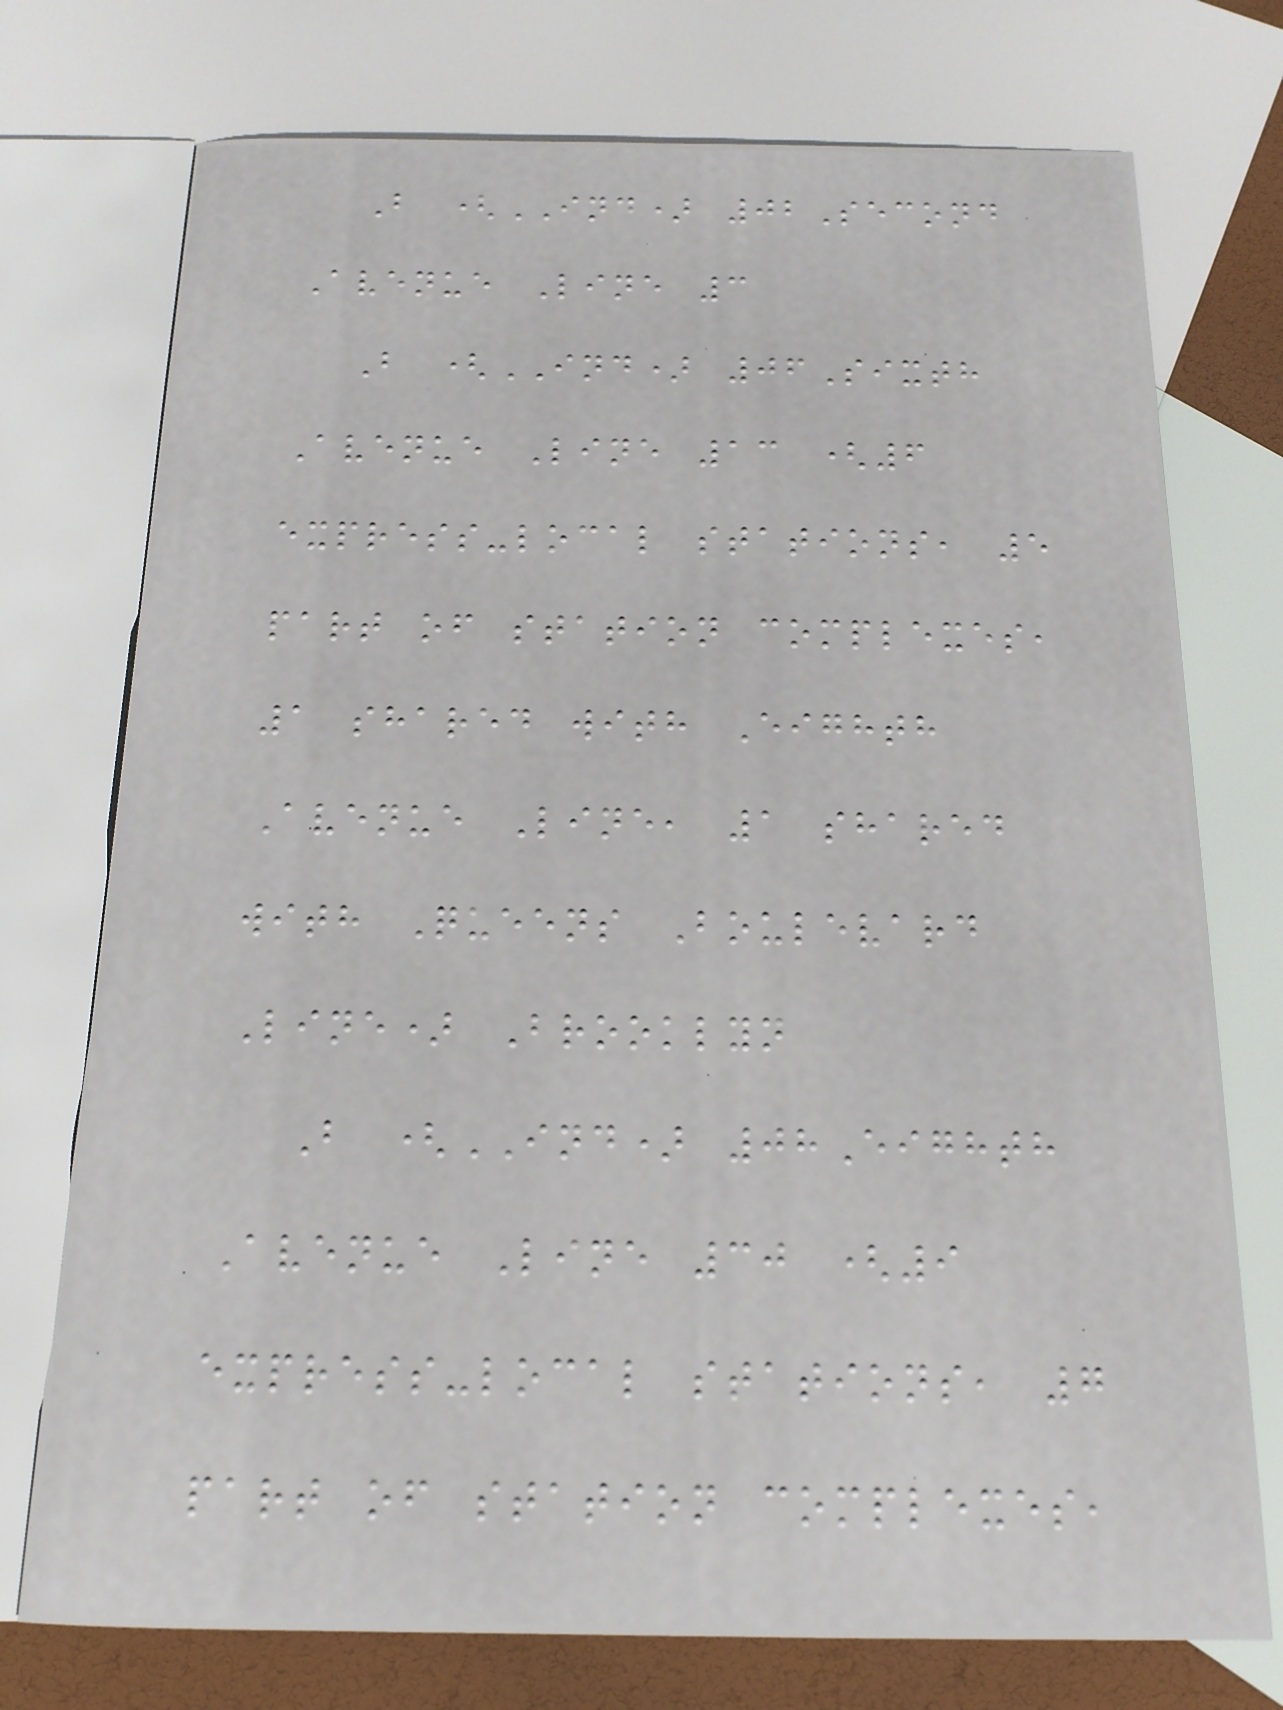B (IND) 02Second
Avenue Line 3
B (IND) 06Sixth
Avenue Line 13 (6
express-local stations, 5
part of station complexes,
1 shared with Eighth
Avenue Line, 1 shared
with Queens Boulevard
Line) Brooklyn
B (IND) 08Eighth
Avenue Line 30 (9
express-local stations, 7
part of station complexes,
